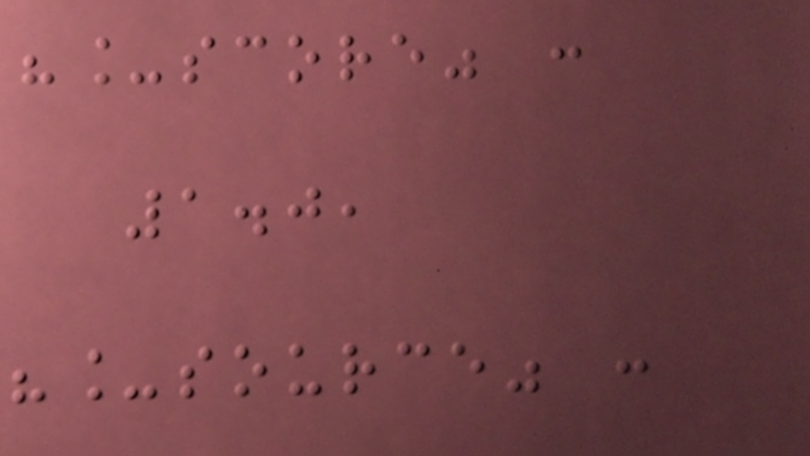"_score" :
1.0,
"_source" :
